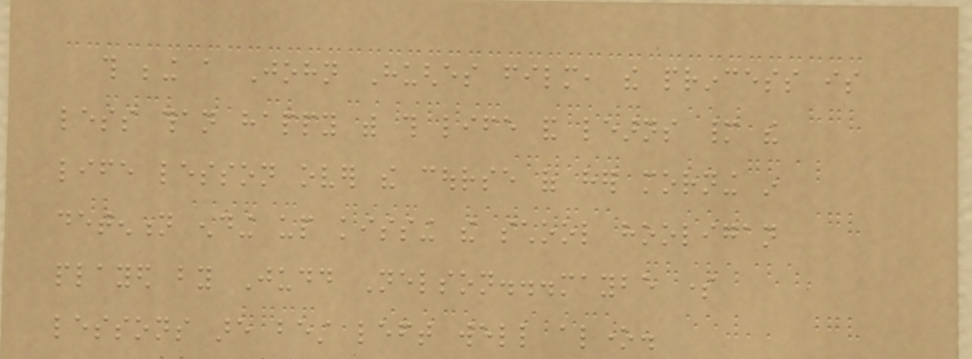this being a John Hughes film, the princess is
less than happy with this life and learns many the
life lesson over the course of her morning in
detention ending up kissing the school hooligan
played by Judd Nelson...maybe some
lessons are best left well alone.
